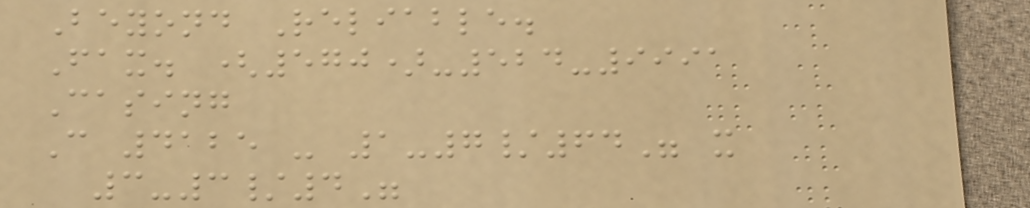Beyond Reliable.
Fax. (570)-524-9991
Casing
C 4125 - 1-7/64" x
3-3/4"
